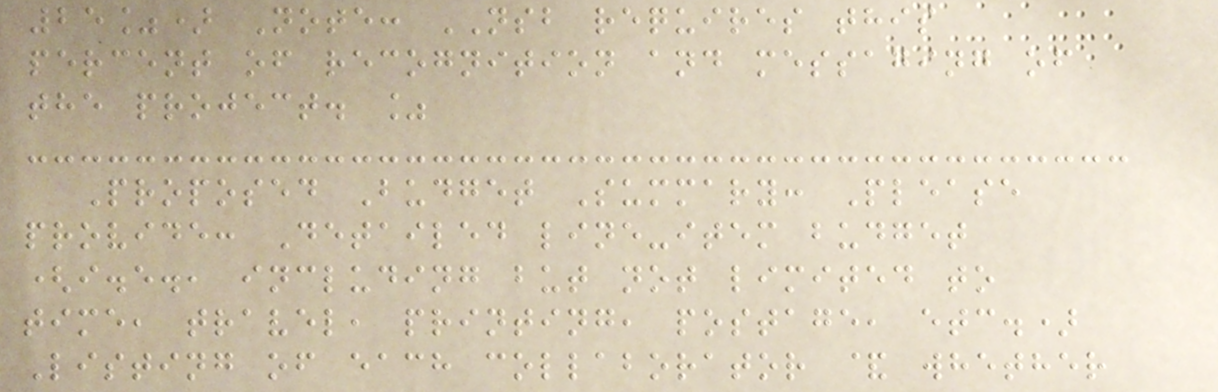25%) Note: NSB requires this
percent of recognition and messaging of
the project. %
Proposed Budget Summary: Please
provide: Detailed line-item budget
(i.e., including but not limited to
time, travel, printing, postage, etc.)
Listing of each collaborator & whether
